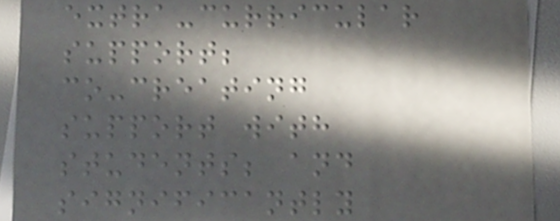extra-curricular
support;
co-creating
support with
students; and
significantly
